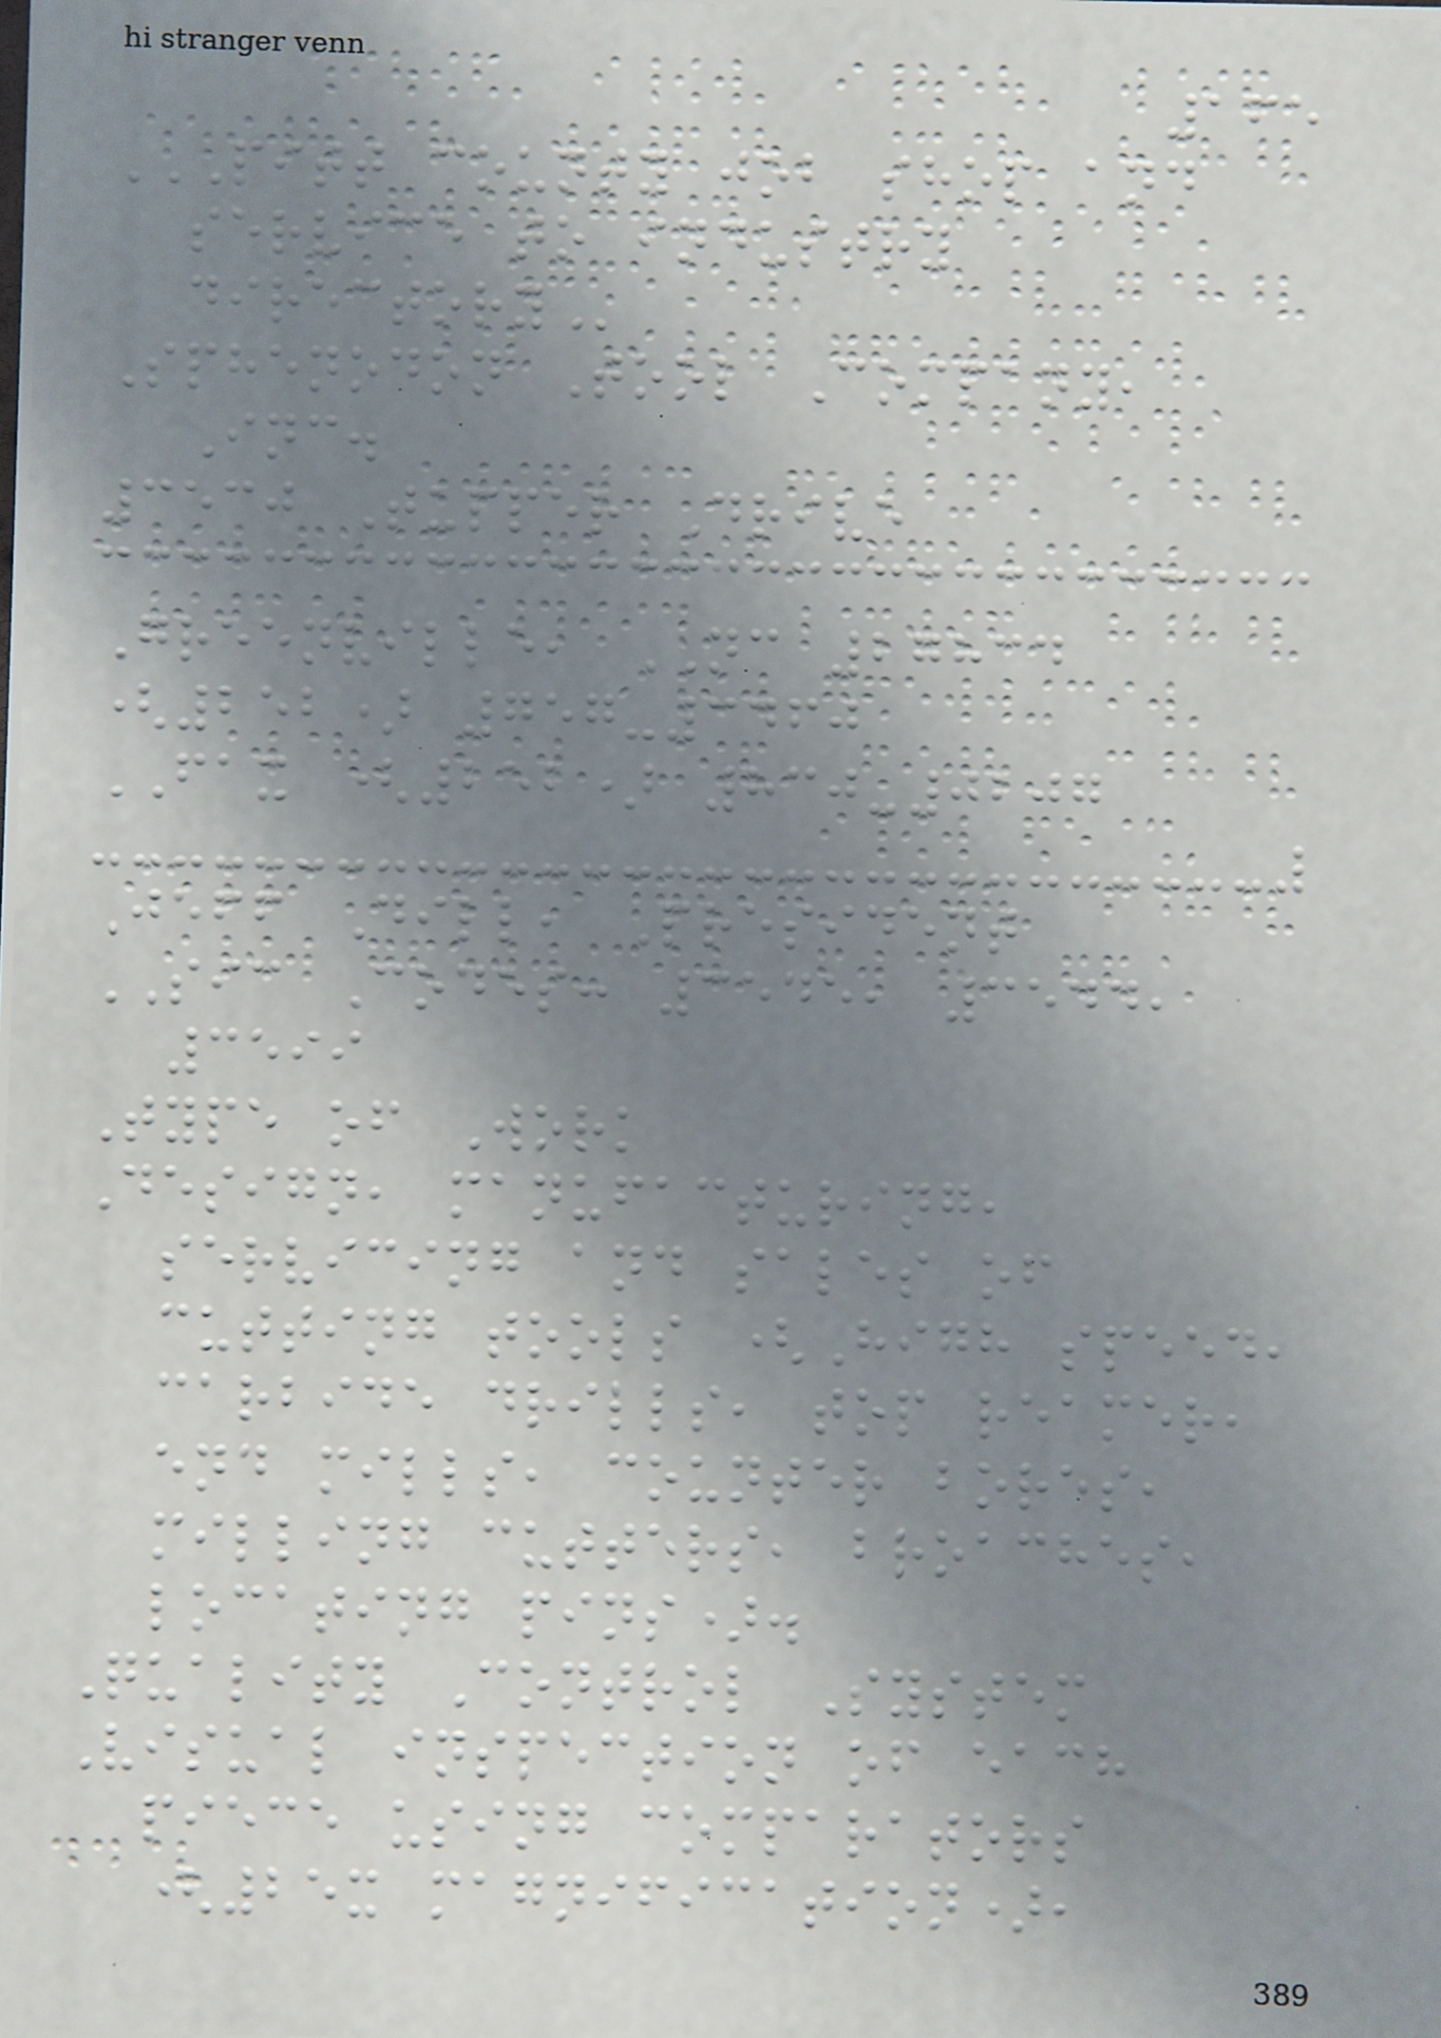165
PITT COUNTY JOB SHOP AND
SERVICE TO INDUSTRY
DIRECTORY
Sphenodon Tool Company,
Inc.
3530 Tupper Drive
Greenville, NC 27834
(252) 757-3460
FAX (252) 830-0207
Jeff Dill, President
SIC Codes: 3545, 3544,
3599
Type of Work
Design, manufacturing,
servicing and sales of
cutting tools (High speed,
carbide drills, top reamer,
end mills, counter bores,
milling cutters, broaches,
locating pins).
Quality Control System
Visual inspection of each
piece using comparators
(25x magnification),
